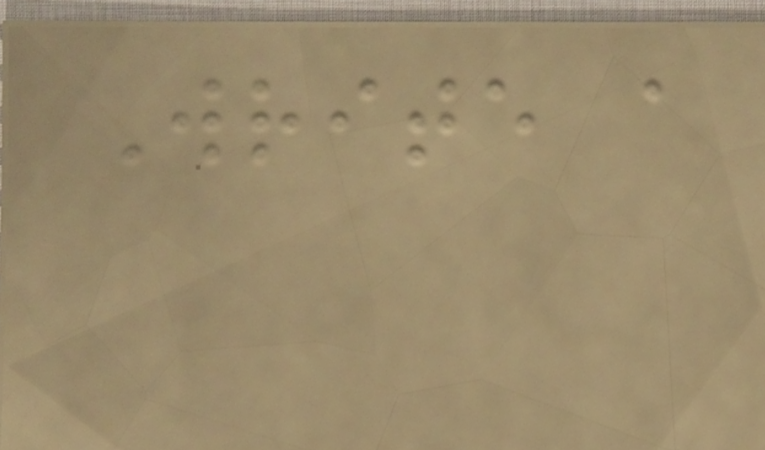Write a
